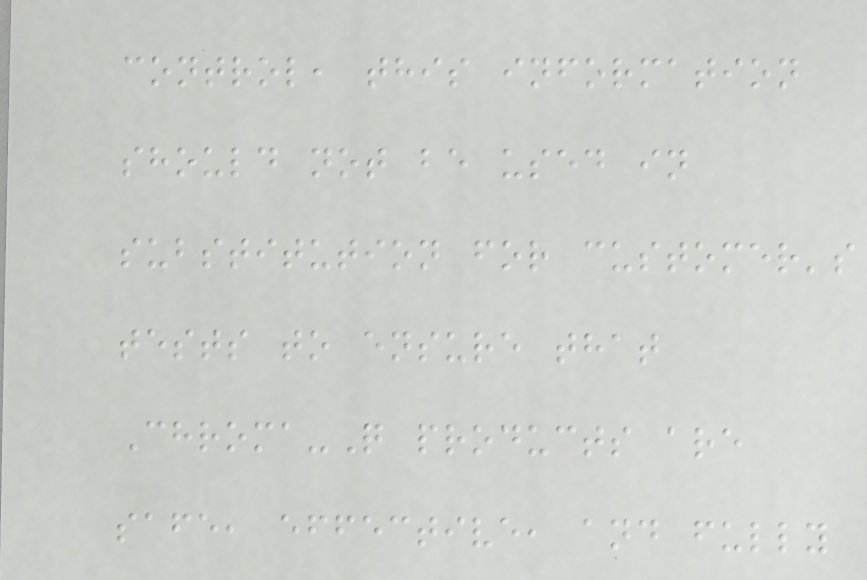control, this information
should not be used in
substitution for customer's
tests to ensure that
Chroma-Q products are
safe, effective, and fully
